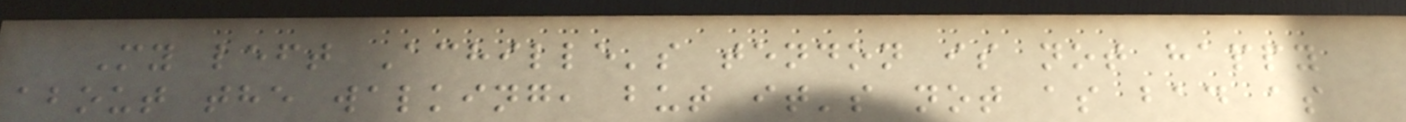My left Achille's tendon is not happy
about the walking, but it's not as bad as
